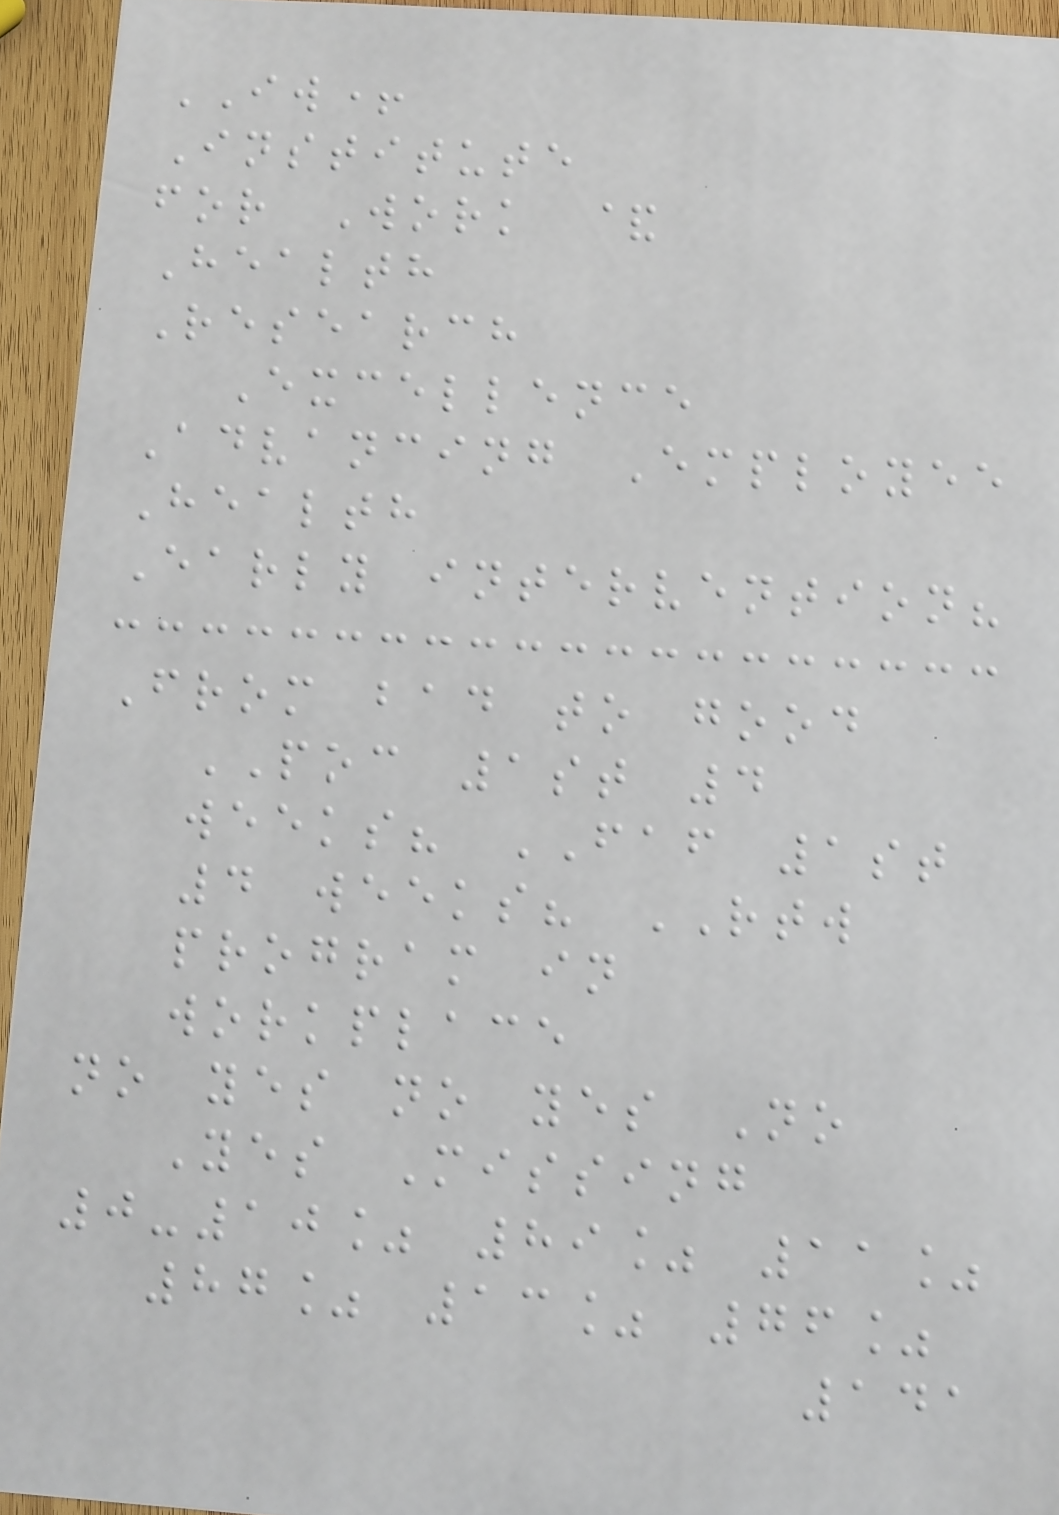IW+
Institute
for Work &
Health
Research
Excellence
Advancing Employee
Health
Early intervention?
From bad to good
POC 1st 4
weeks? FAF 1st
4 weeks? RTW
program in
workplace
no yes no yes No
Yes Missing
0-10% 89% 11%
87% 13% 76%
141
